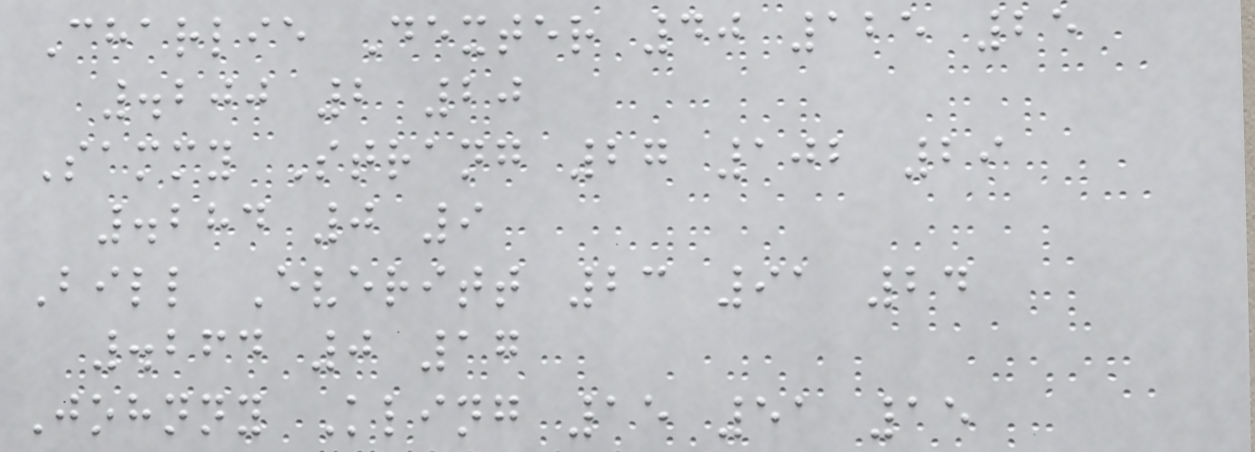Charlie Dexter 40 125 25
.200 2 20
Sammy Strang 27 102 29
.284 0 9
Bill Everitt 23 91 24
.264 0 17
Johnny Kling 15 51 15
